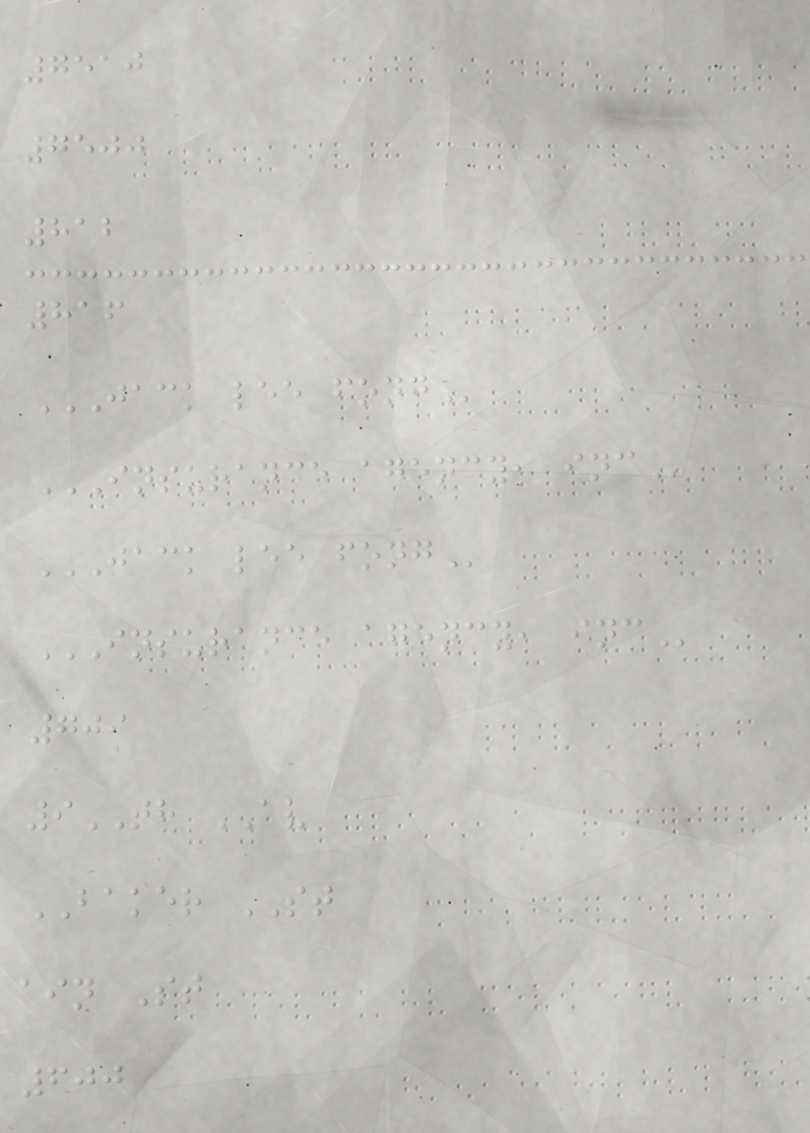7510
7500
812
816
JACK LEE FONG
INSURANCE AGENCY, INC
JACK LEE FONG
INSURANCE AGENCY, INC
709
9TH AV
BAKER ST
ain St
600
